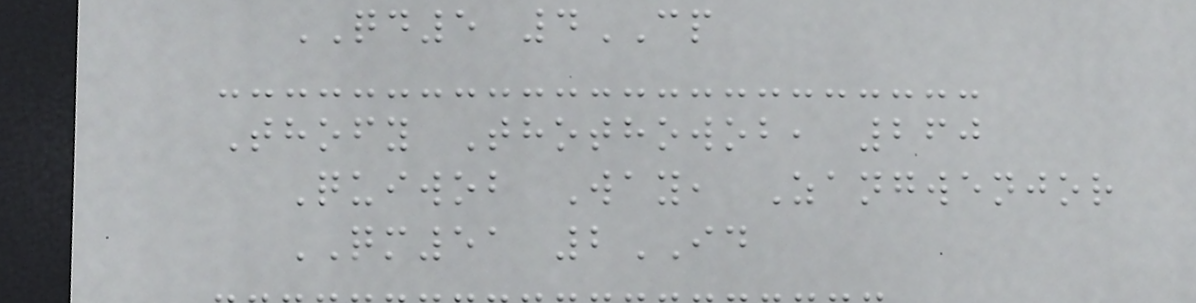QD5 4CP
Thofy Thothowob, 260
Quiwob Way, Zangwenjor
QM51 2ID
